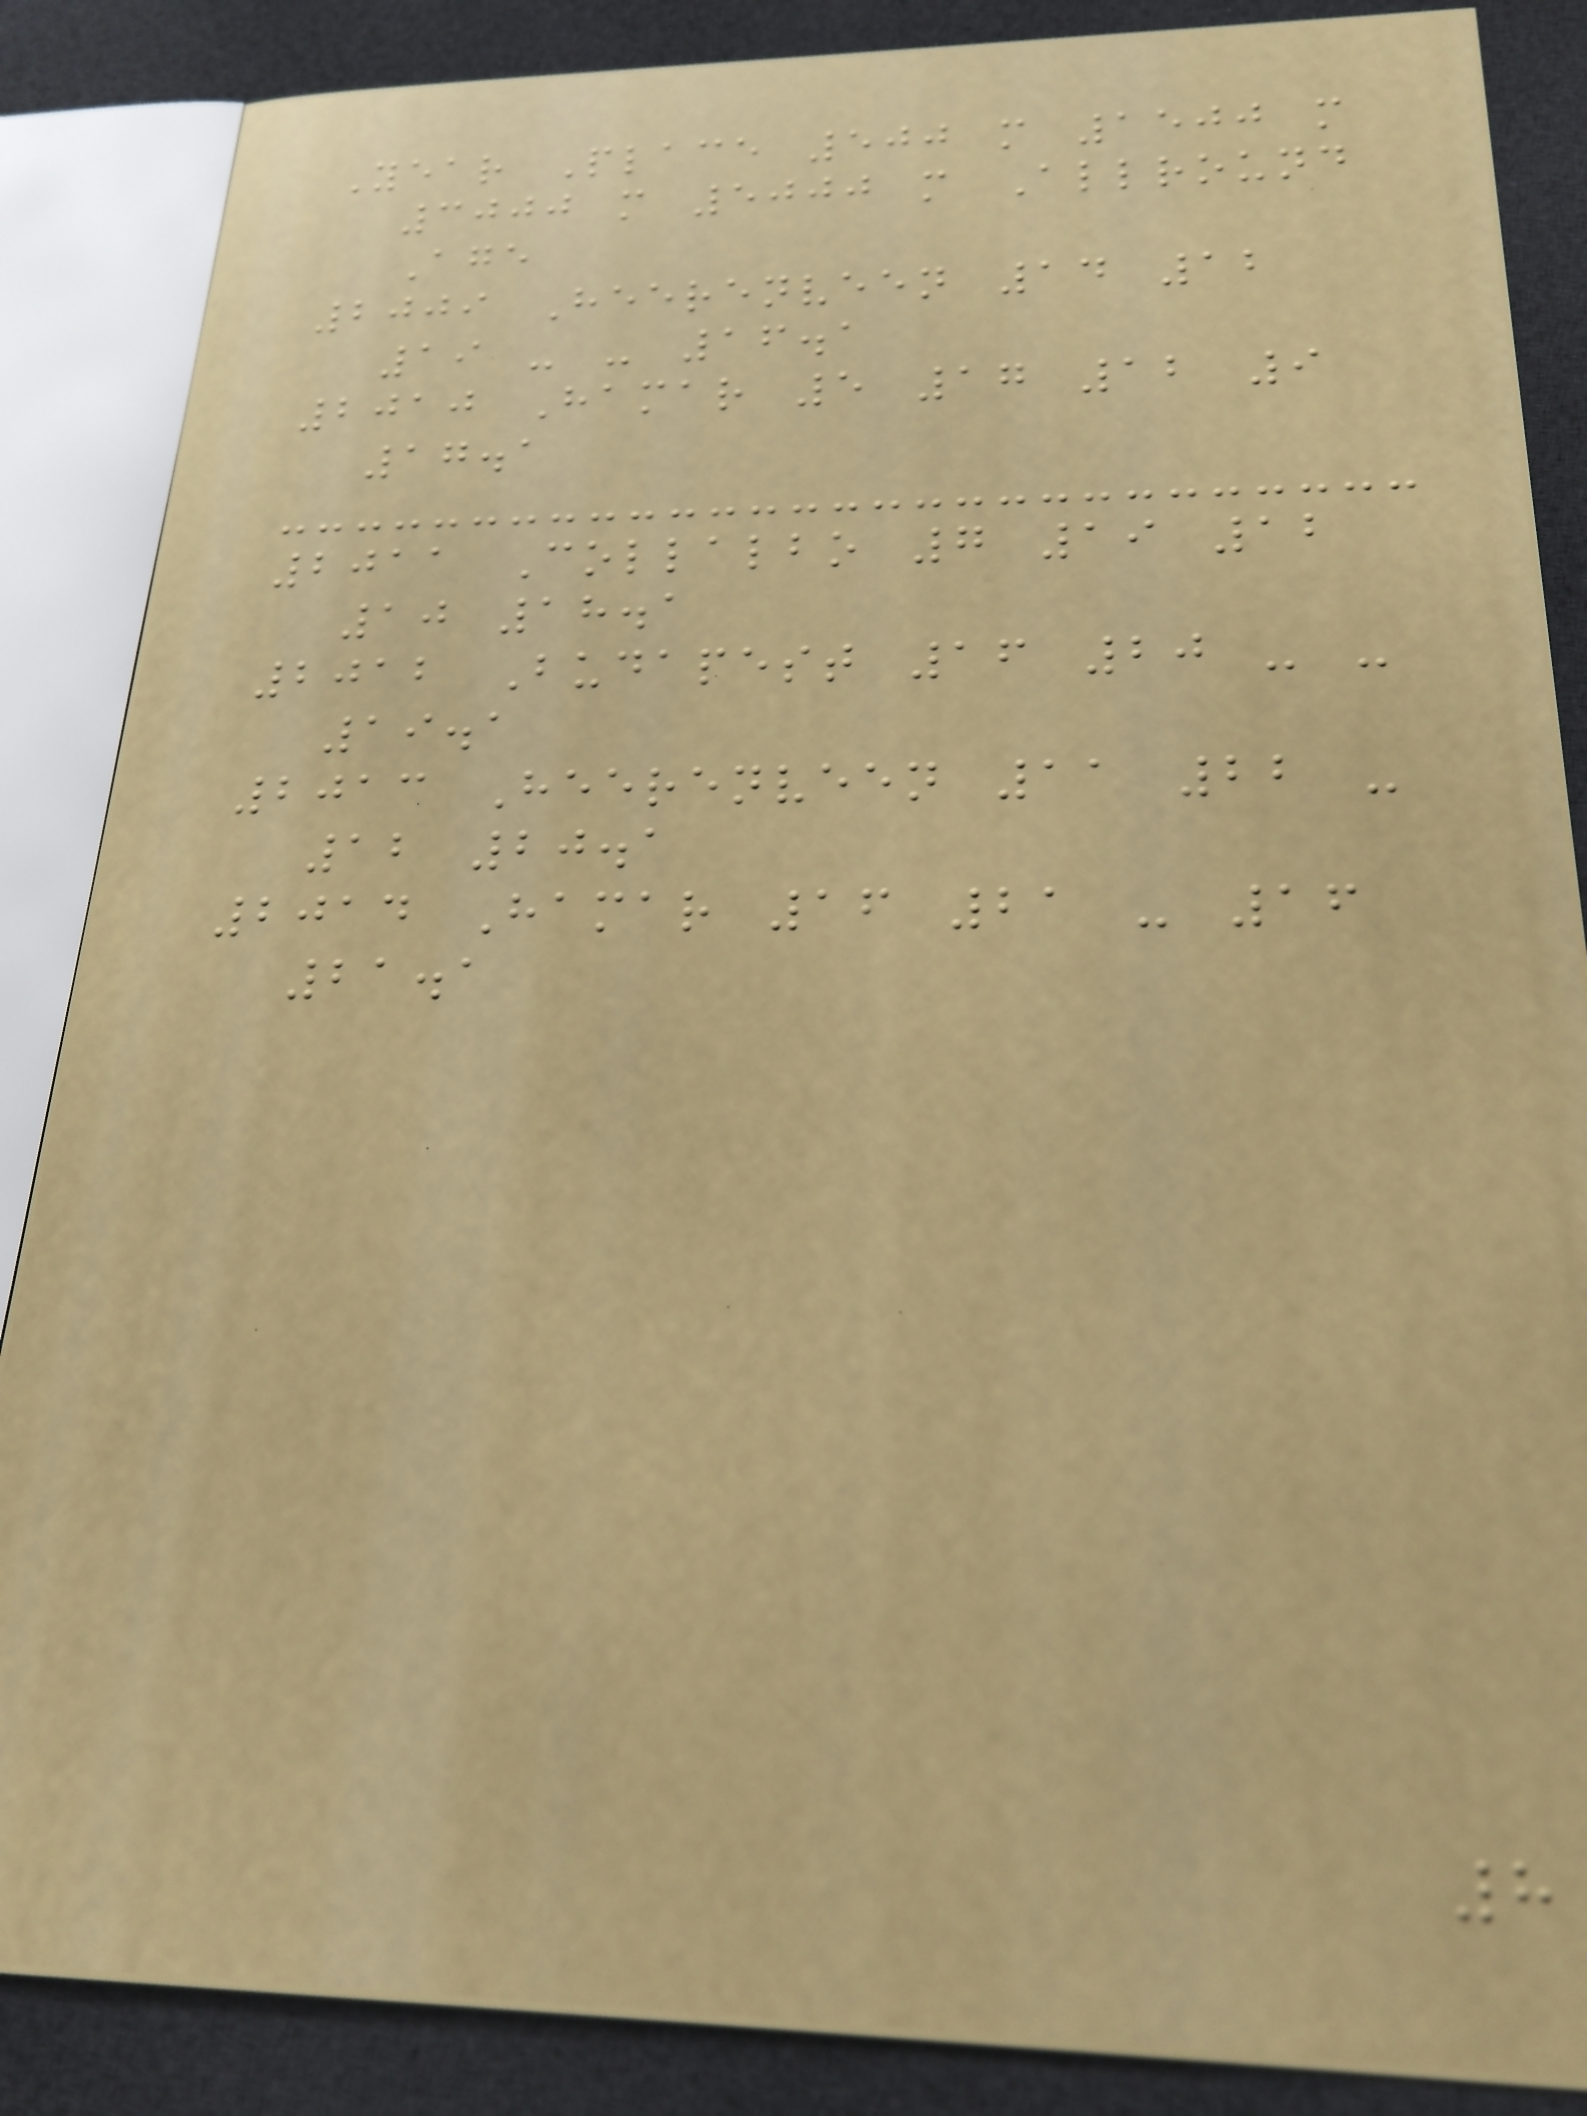Year Place 500 m 1500 m
3000 m 5000 m Allround
Age
2009 Heerenveen 14 12
19 - - 16.1
2010 Hamar 5 17 12 9
17.1
2011 Collalbo 7 19 12
10 18.1
2012 Budapest 16 20 - -
19.1
2013 Heerenveen 11 22 -
12 20.1
2014 Hamar 16 21 - 16
21.1
8
